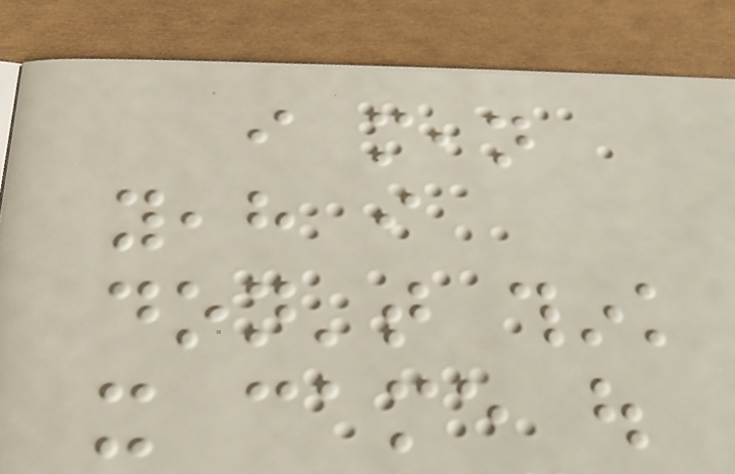i mean
yeah i
don't think
it came out
